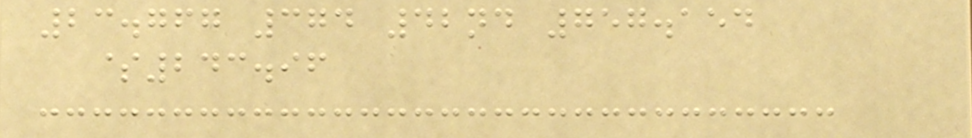23.767 374 42nd 757.154
$243.96
